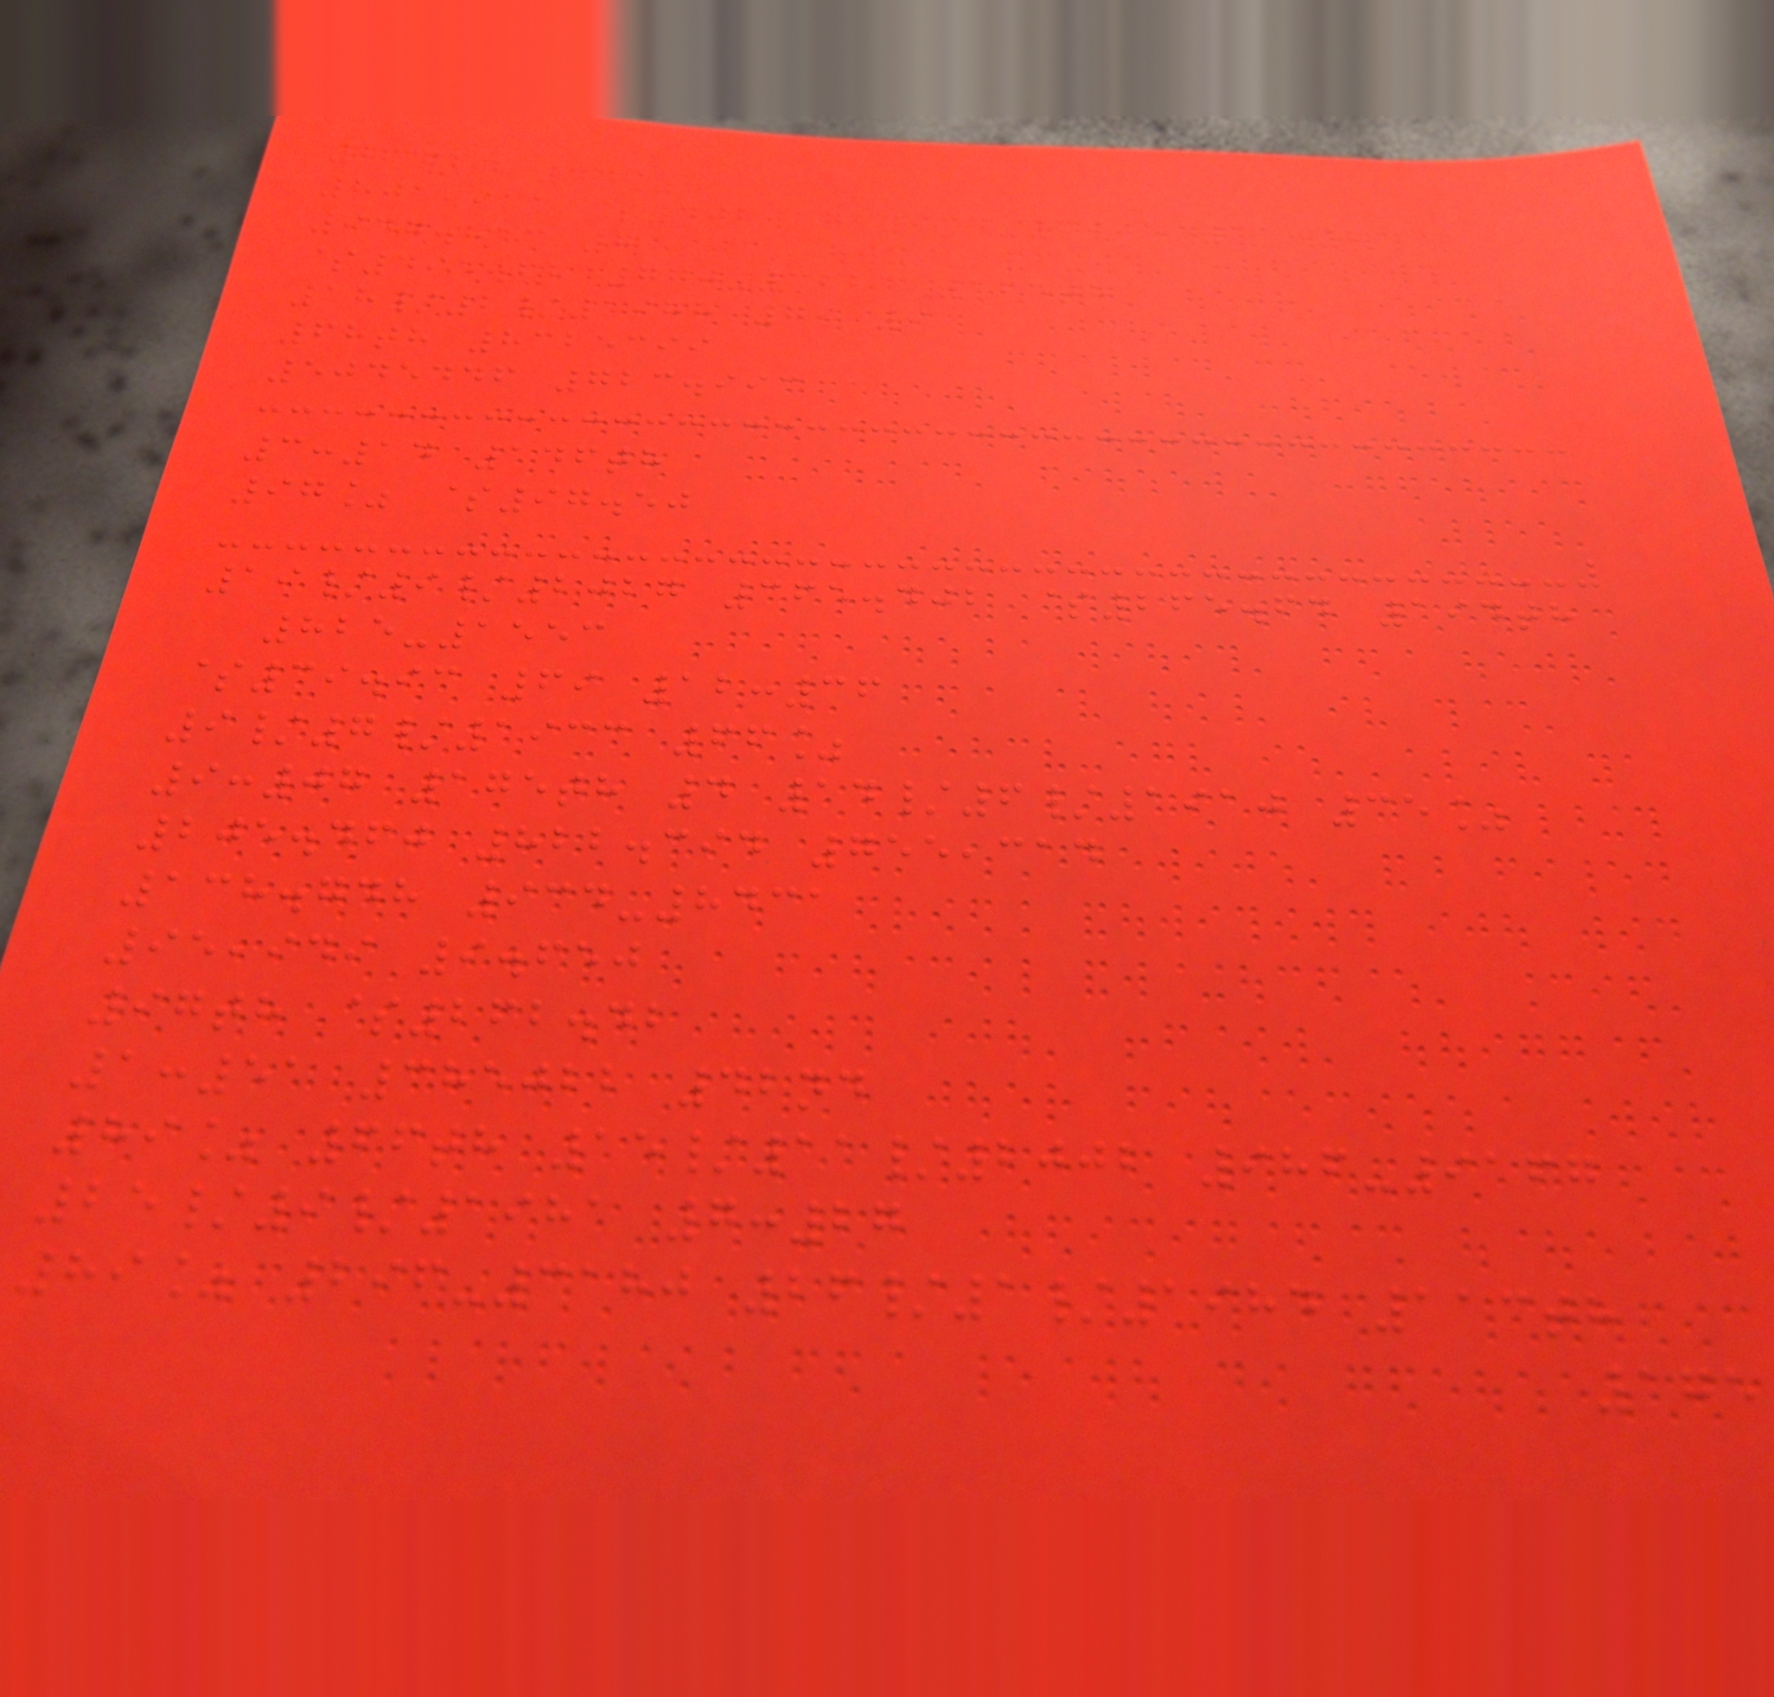23624 44%
801,911 $402.17 934-3905 11:21
947.813 7
$495.62 770-3221 165th
18/2/1988 79 9
68th 8325399
5045446 723.993
3:14 146th
97% $97.50
19/9/2027 365.402 $265.64 194th
825-1553
$39.93 69 12:36
9/7/1933 66%
9:07 175th 4 14/6/1910 35%
205.460 822.394 755,314
138.748 934-8431
95,949 9.650
97th $262.42
1:51 385022 42nd
89% 66th 15/11/2002 986-9167
25/9/1981 7:27
89% 296-3180 26/1/1984 113th
175
